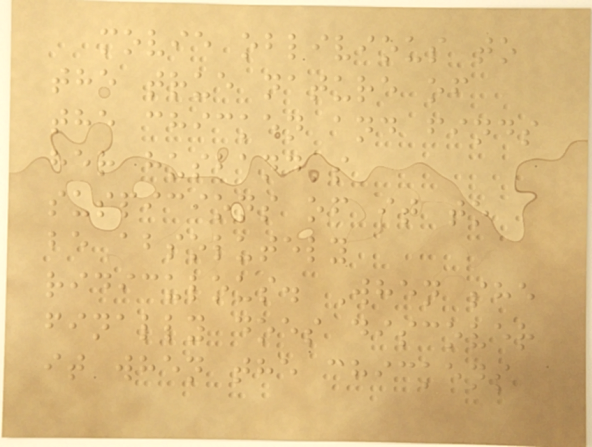movie oblivious to
the true nature of
the chicken and finds
her husband's
suspicions of it to
be absolutely
ridiculous. When she
finally does discover
it when the chickens
